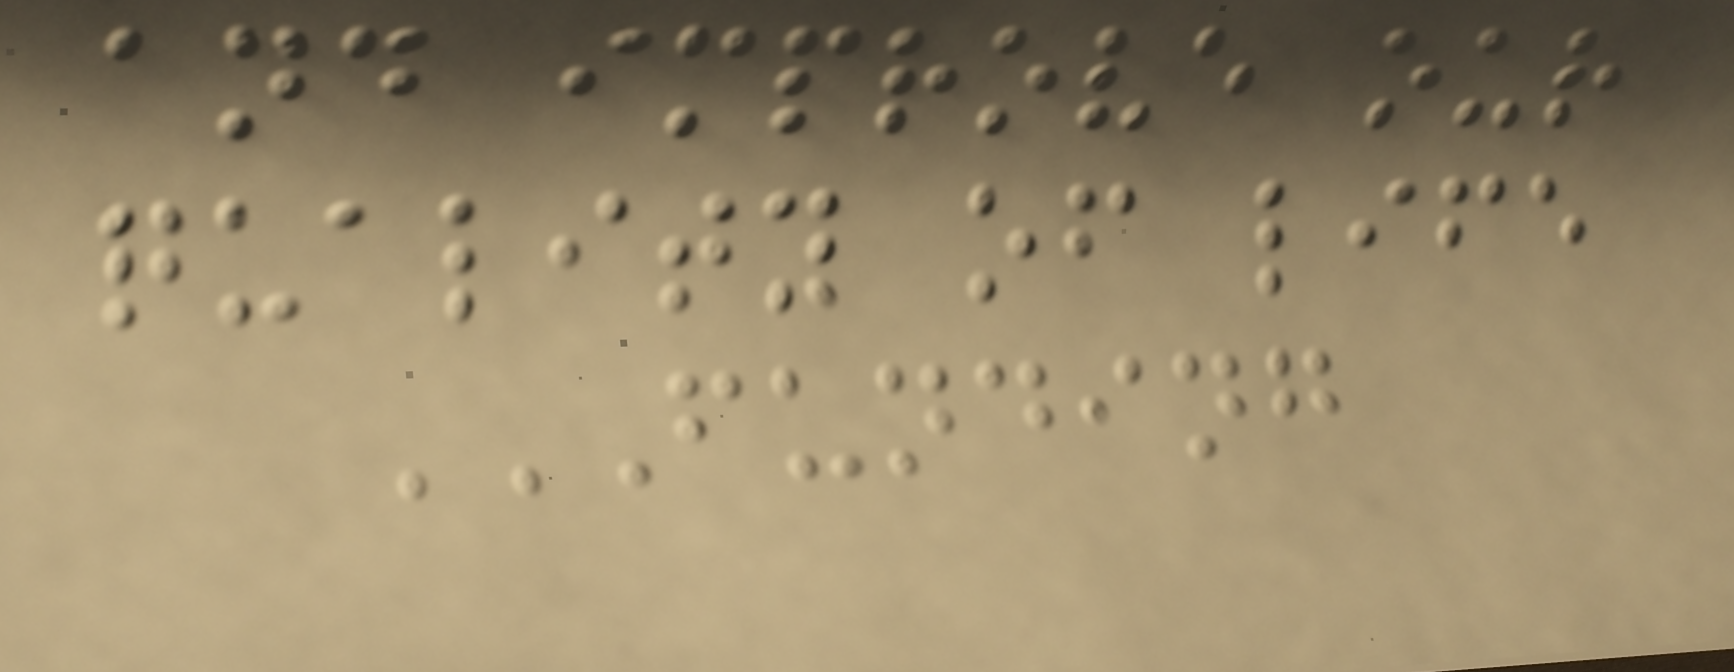and improve our
quality of life
FUNDING
